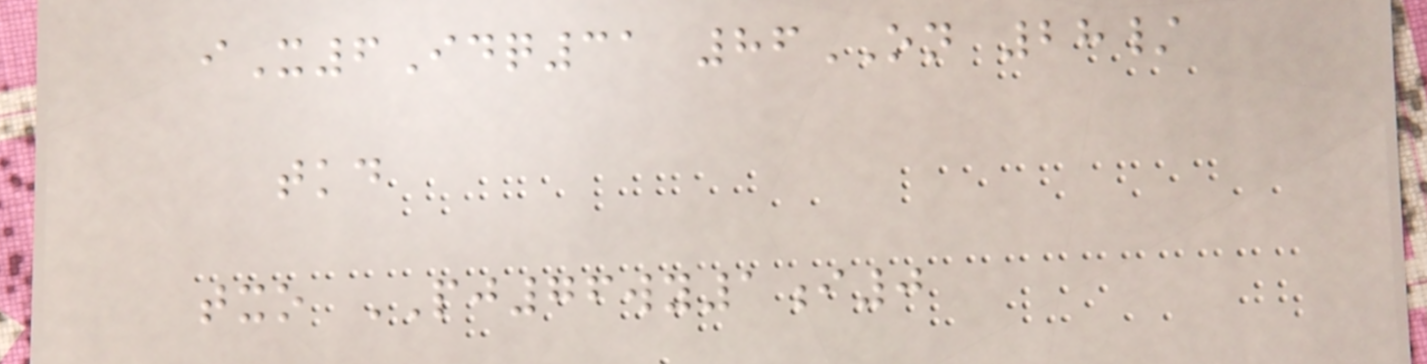iX6Idq31 86ON 28/
tkd
txo PJ76wy1i0
